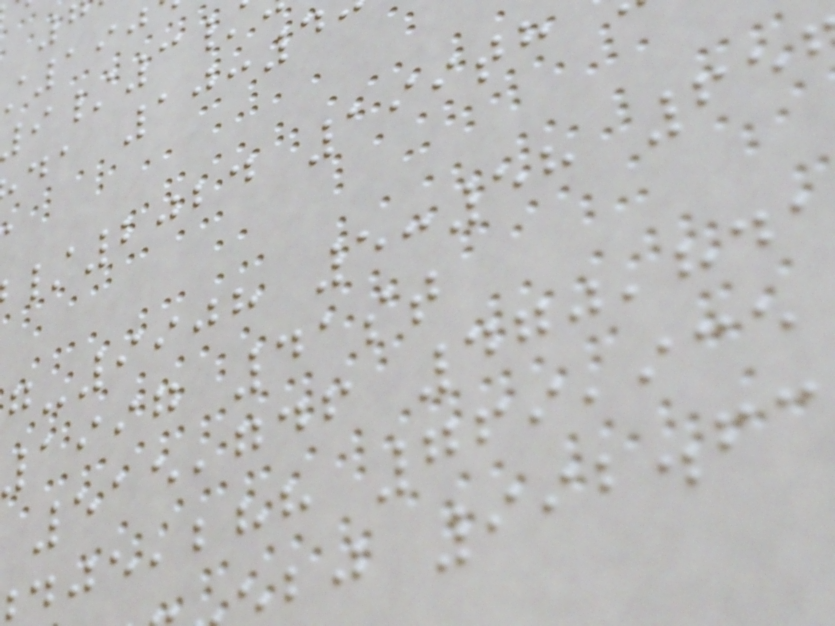/2024 199th
-9908 5:58 65
1997 41st
515,746 470,84
,bhh 769,935
bj 992.63
